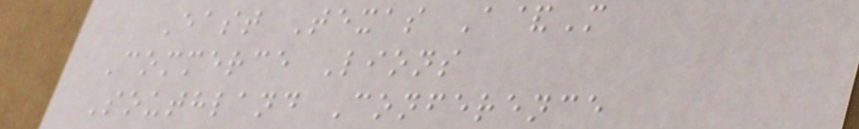East Texas A&M
Commerce Lions
Southland Conference
